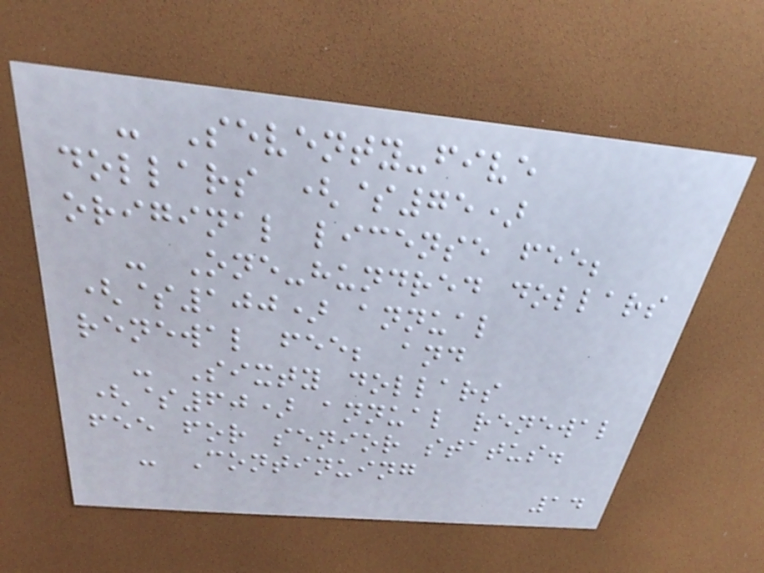- Seventy-five
dollars ($75)
original license fee;
- One-hundred dollars
($100) annual
renewal fee; and
- Sixty dollars
($60) annual renewal
fee for senior status.
- Continuing
14
